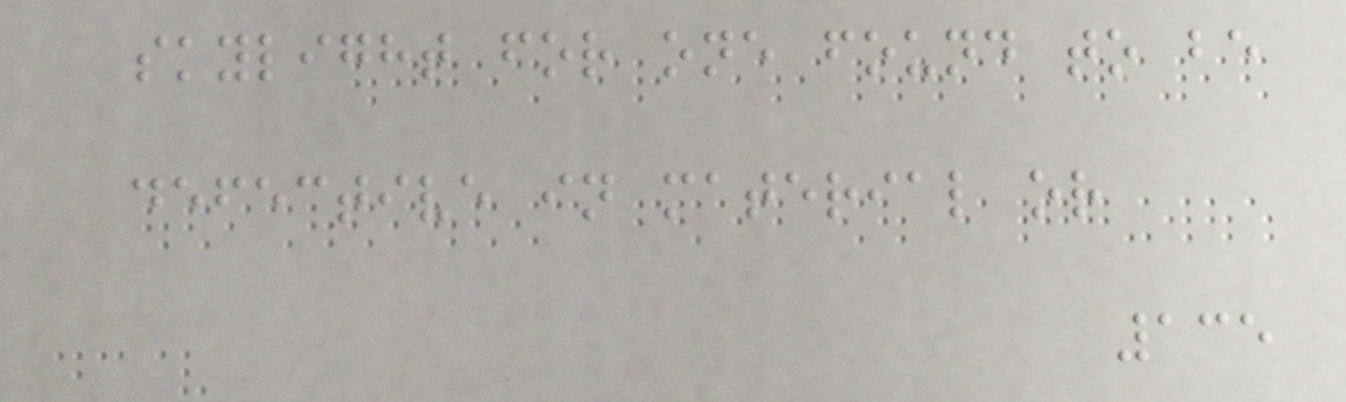skylight for one found to be
defective in material or
135
